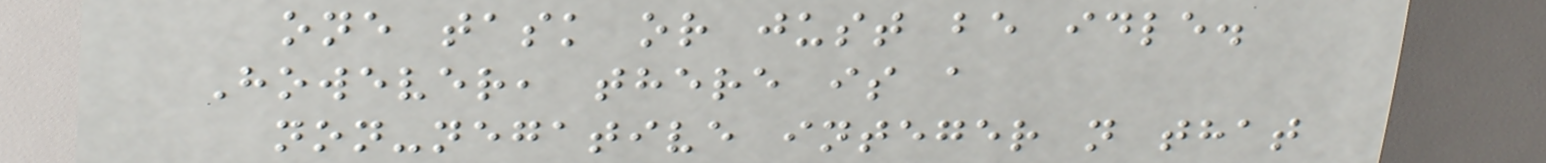one task or just be idle.
However, there is a
non-negative integer n that
